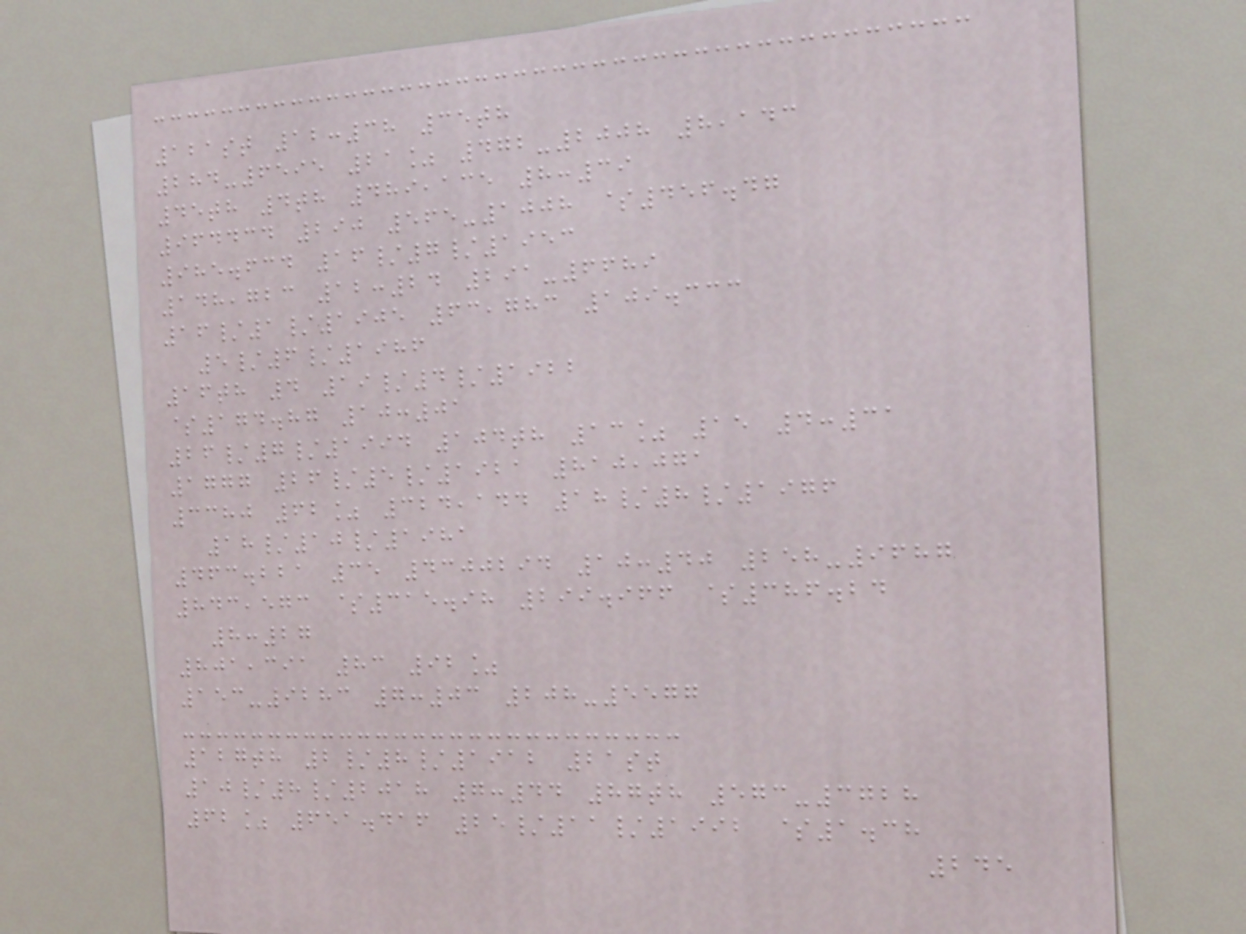121st 12:38 35th
284-6595 21% 472-2008 8,143
45th 4th 489,135 8:39
964434 290 565-1008 $456.47
985.634 16/7/1953
148,723 12:24 291-6689
16/1/1905 63,783 109.333
5/6/1986
16th 4 19/4/1922
$174.87 10:01
26/7/1994 104th 13% 15 4:31
1777 26/5/1921 810,071
3380 62% 324,144 18/8/1976
18/10/1981
463.221 35 4300294 10:40 258-9687
843,573 $315.98 299.966 $386.24
8:27
801,391 83 92%
153-9283 7:03 208-5577
127th 2/8/1912 21st
10/8/2018 7:44 87th 573-3728
62% 651.416 25/11/1992 $1.38
245
